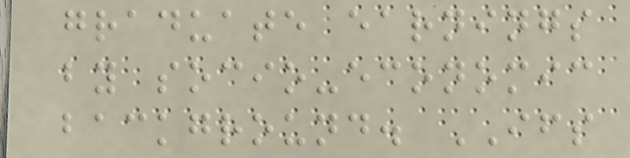graduate earnings
by socio-economic
background. IFS
